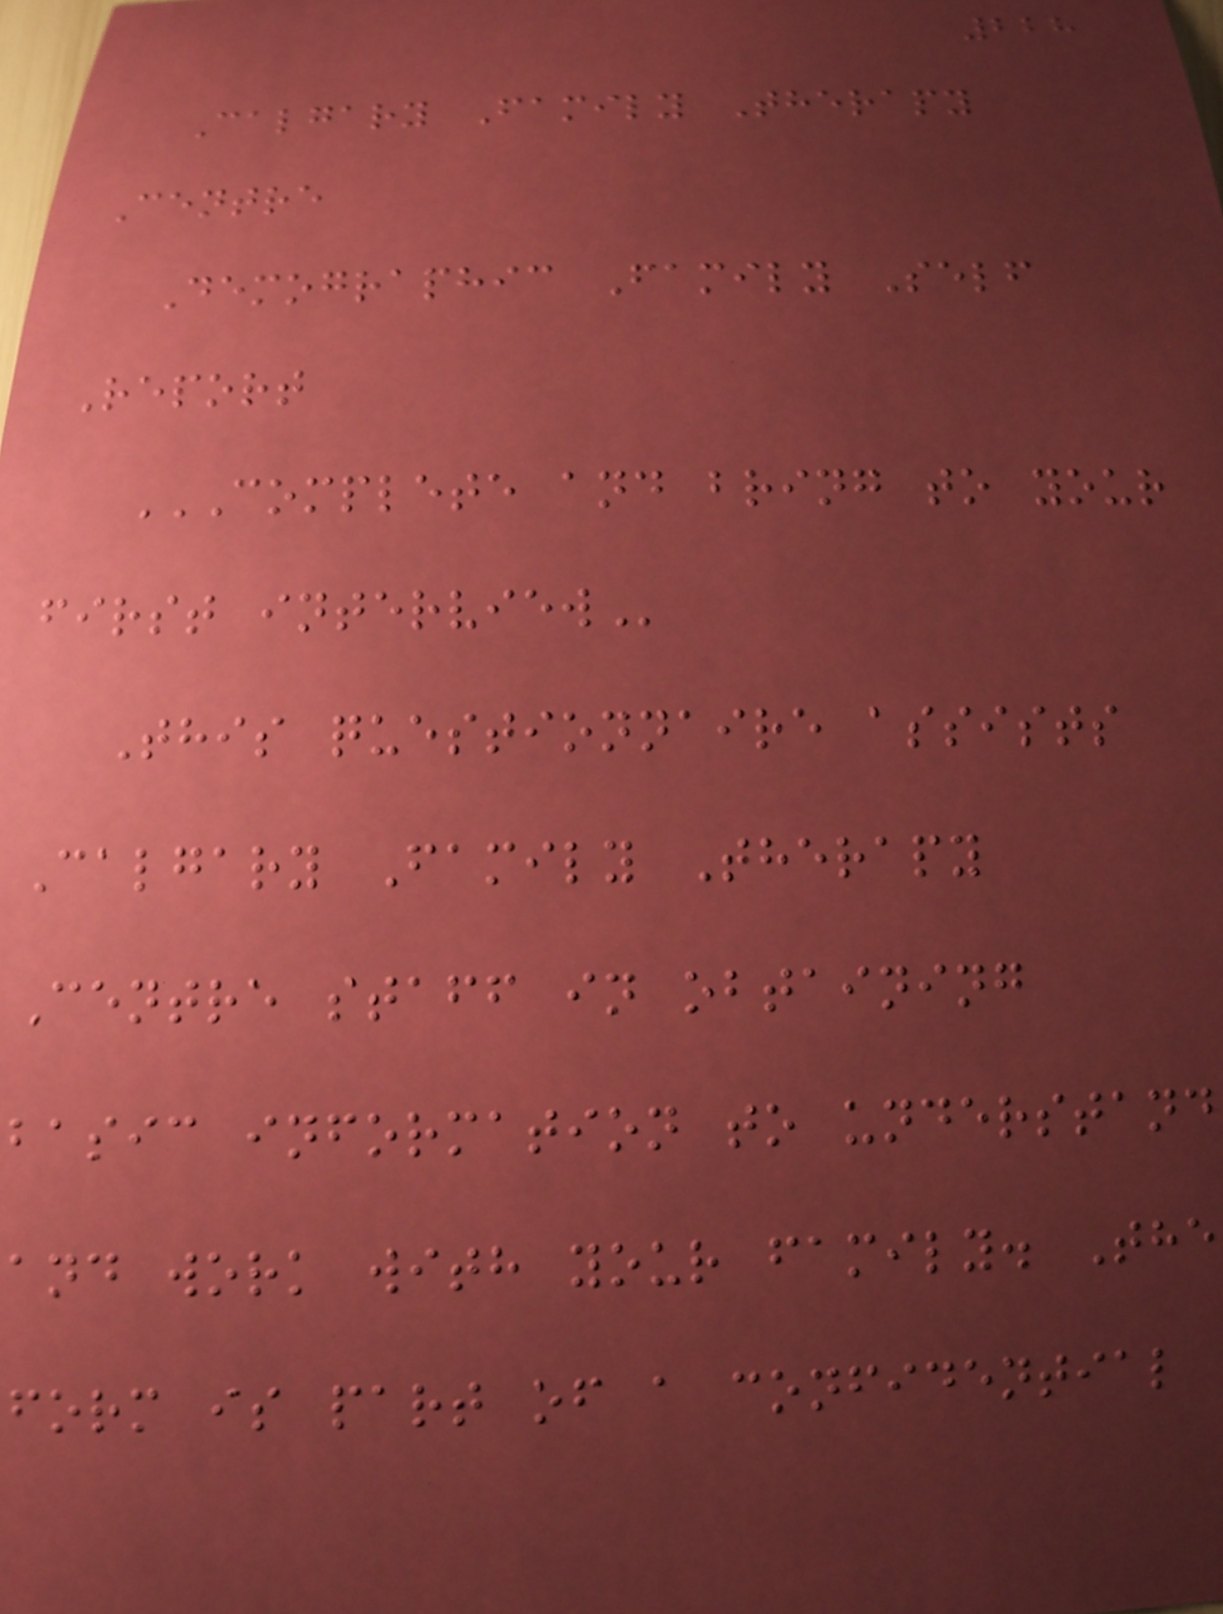228
Calgary Family Therapy
Centre
Demographic Family Self
Report
COMPLETE AND BRING TO YOUR
FIRST INTERVIEW
This questionnaire assists
Calgary Family Therapy
Centre staff in obtaining
basic information to understand
and work with your family. The
form is part of a confidential
